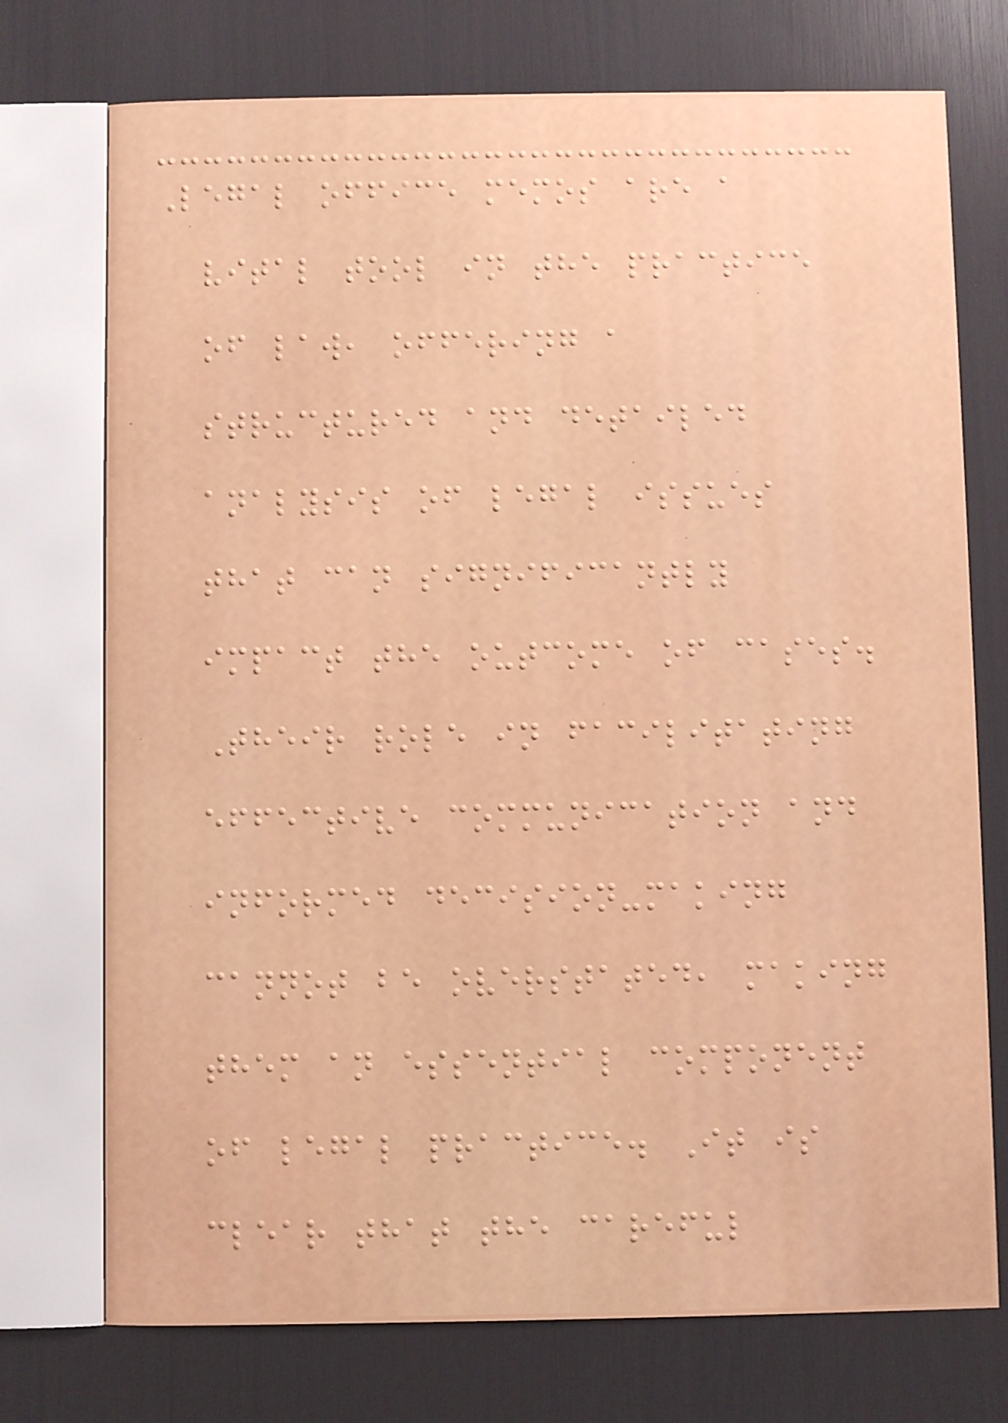Legal office memos are a
vital tool in the practice
of law, offering a
structured and detailed
analysis of legal issues
that can significantly
impact the outcome of cases.
Their role in facilitating
effective communication and
informed decision-making
cannot be overstated, making
them an essential component
of legal practice. It is
clear that the careful
